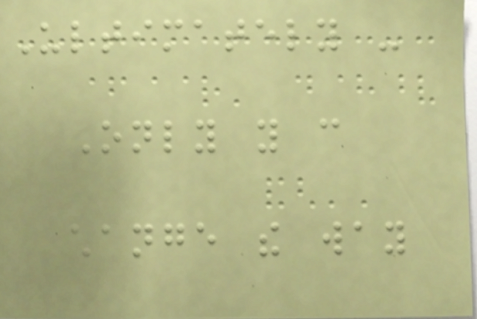Ultimately -
Only you can
change the way
